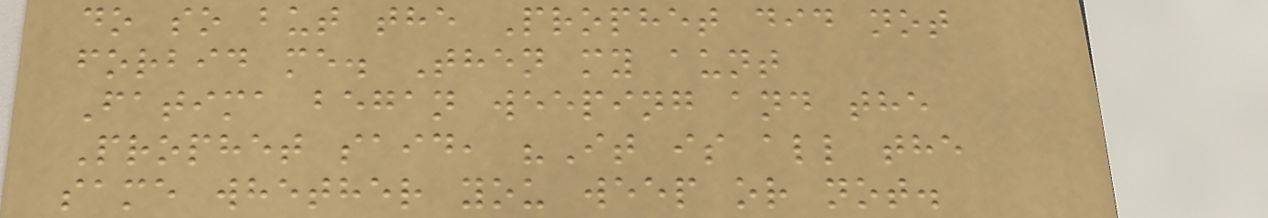do so but the Prophet did not
forbid me. Then my aunt
Fatima began weeping and the
Prophet said, "It is all the
same whether you weep or not.
